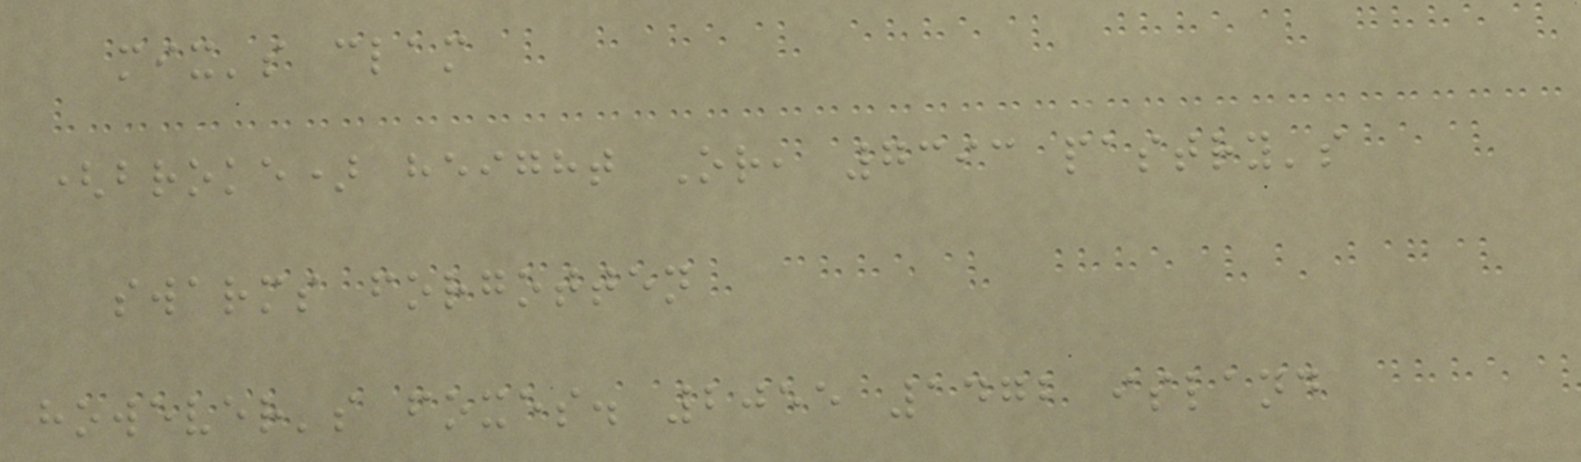mix's clam
(broke) height Or, 7393 pastry's
swarms forgotten
however's foxes. 2055 1472 island
